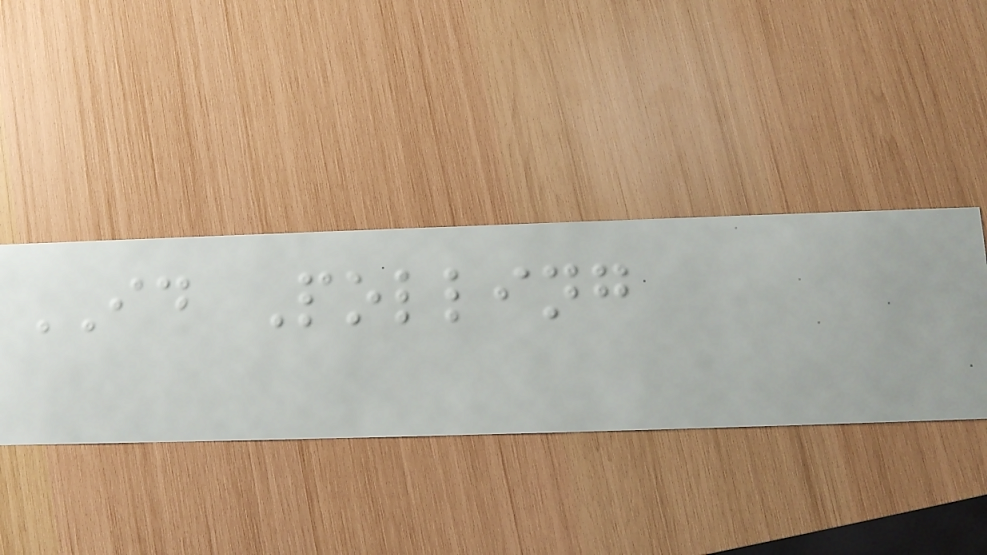ID Polling
